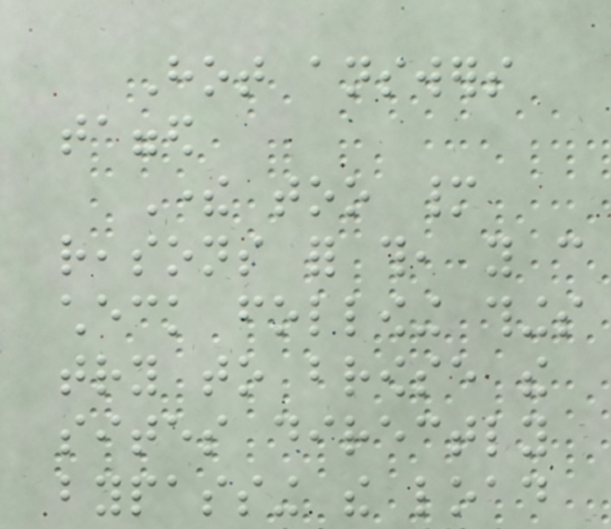Hot answers
tagged
There too many
reasons for this, you can
check following things
try to browse the
sites directly
bypassing the load
